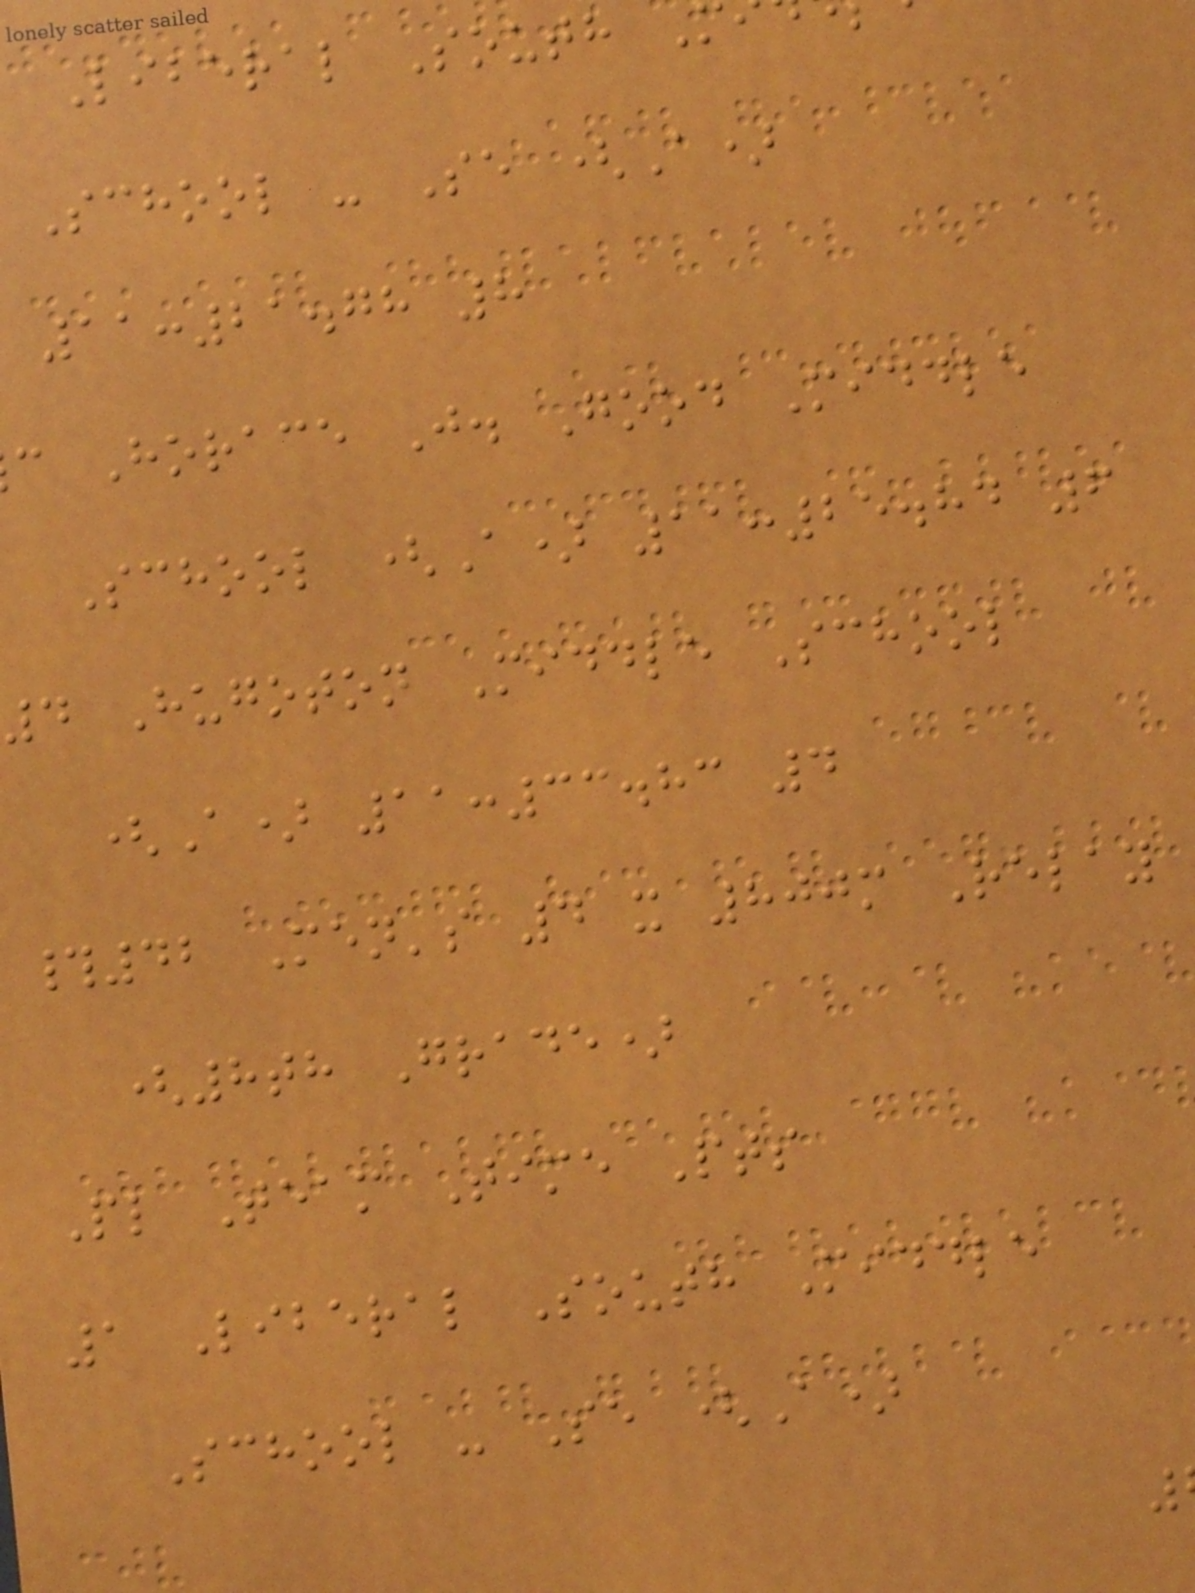Liberal South
School - Se (A)
11:21.78 8
c Horace J. Good Middle
School (A) 11:25.84 6
4 Hugoton Middle School
(A) 11:33.83 4
#42 Men's 4 x 800m Relay
(8th Grade)
Pl Team Time Pts
1 Liberal South Middle
School - Se (A)
